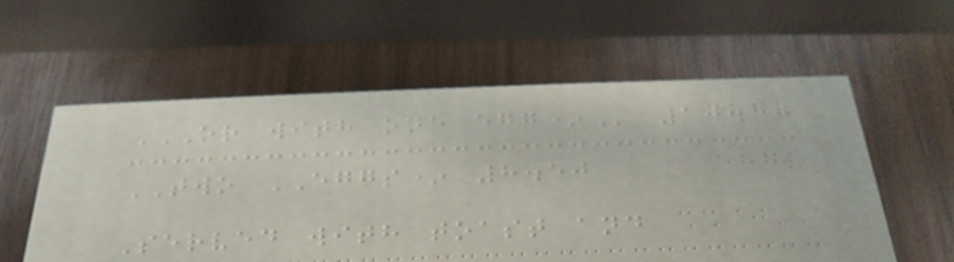OR WITH ONE EGG* 10.50
TWO EGGS* 8.50
Served with toast and
